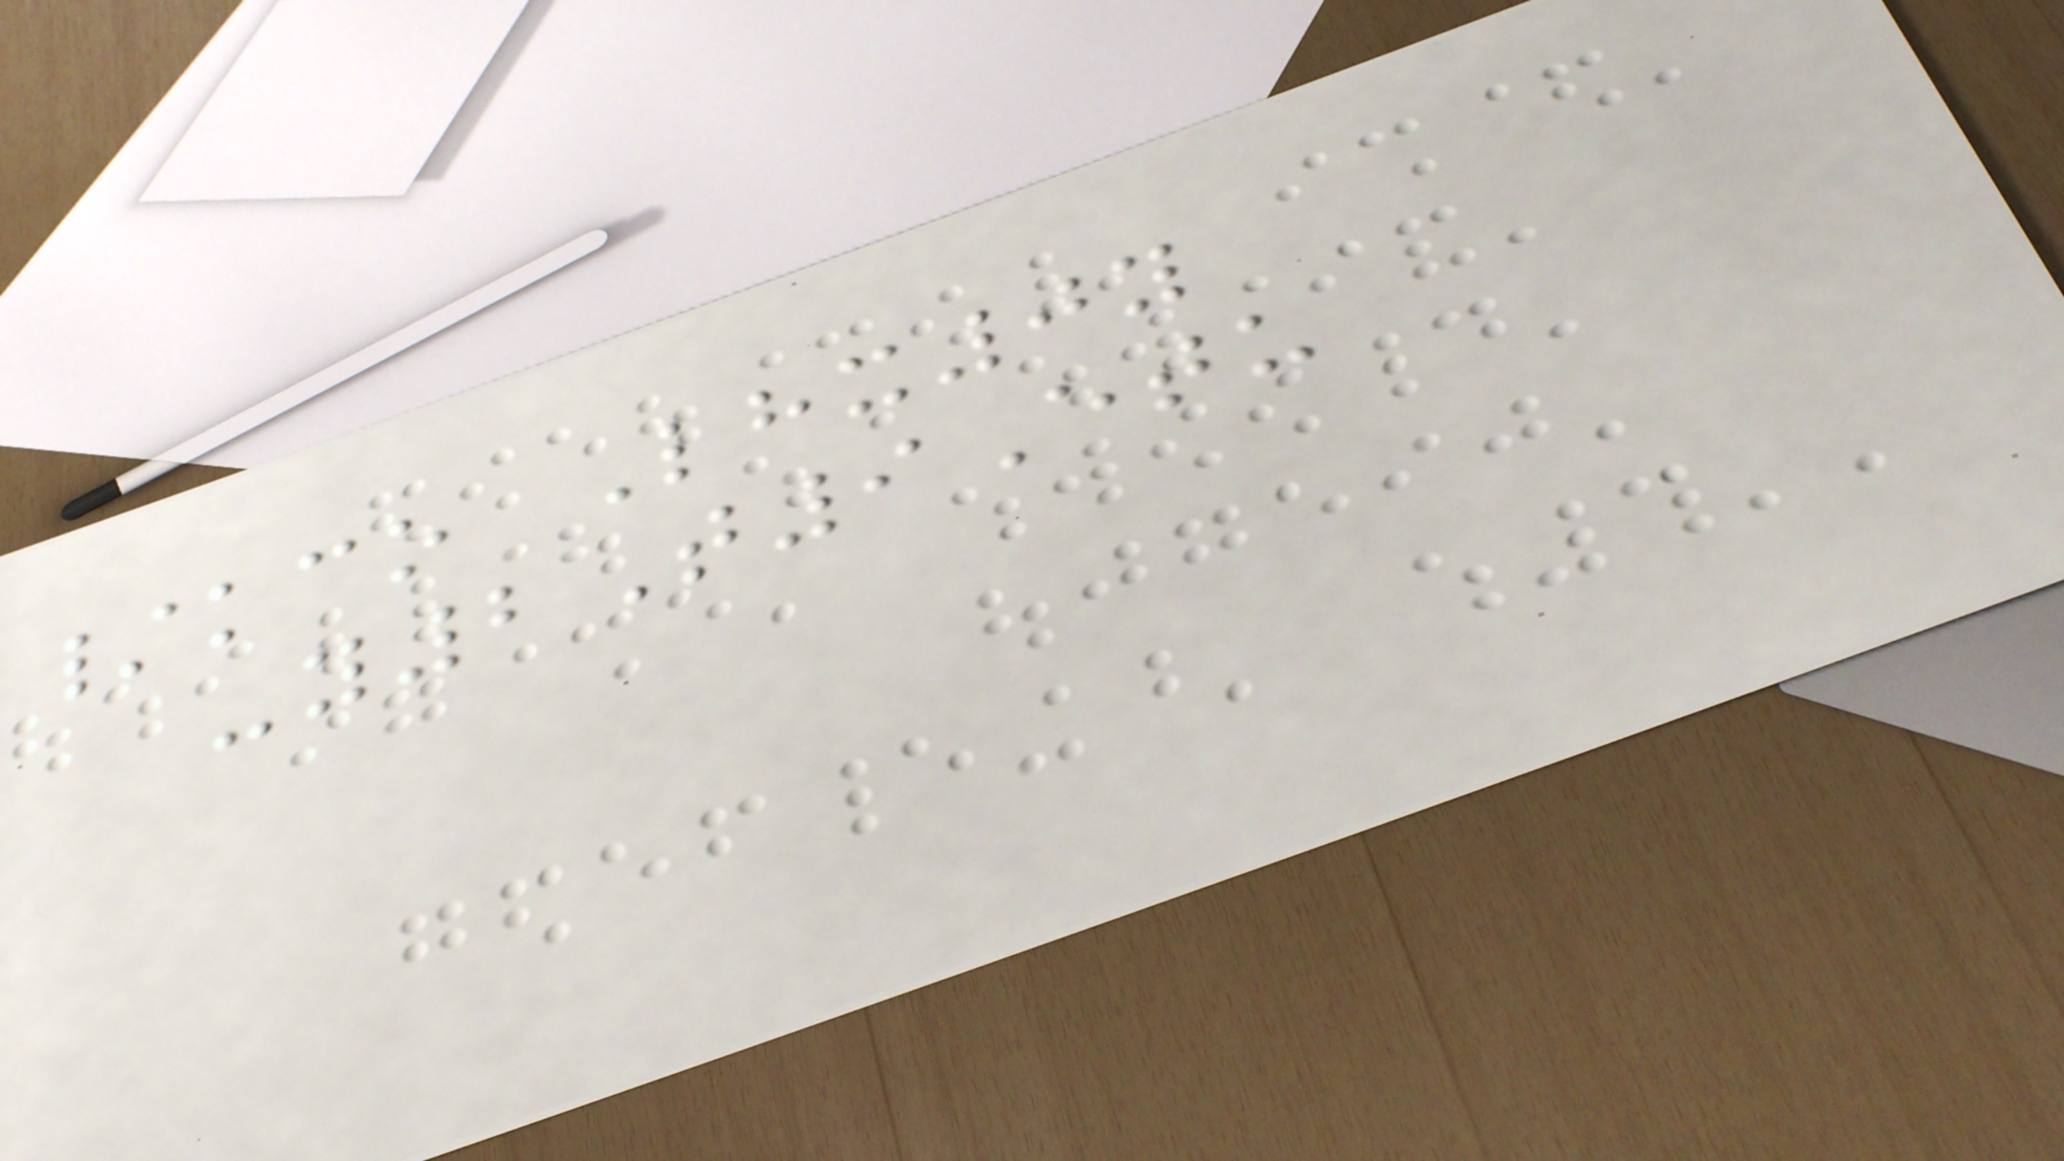/kco Lhx0y
-y2T9Etu
